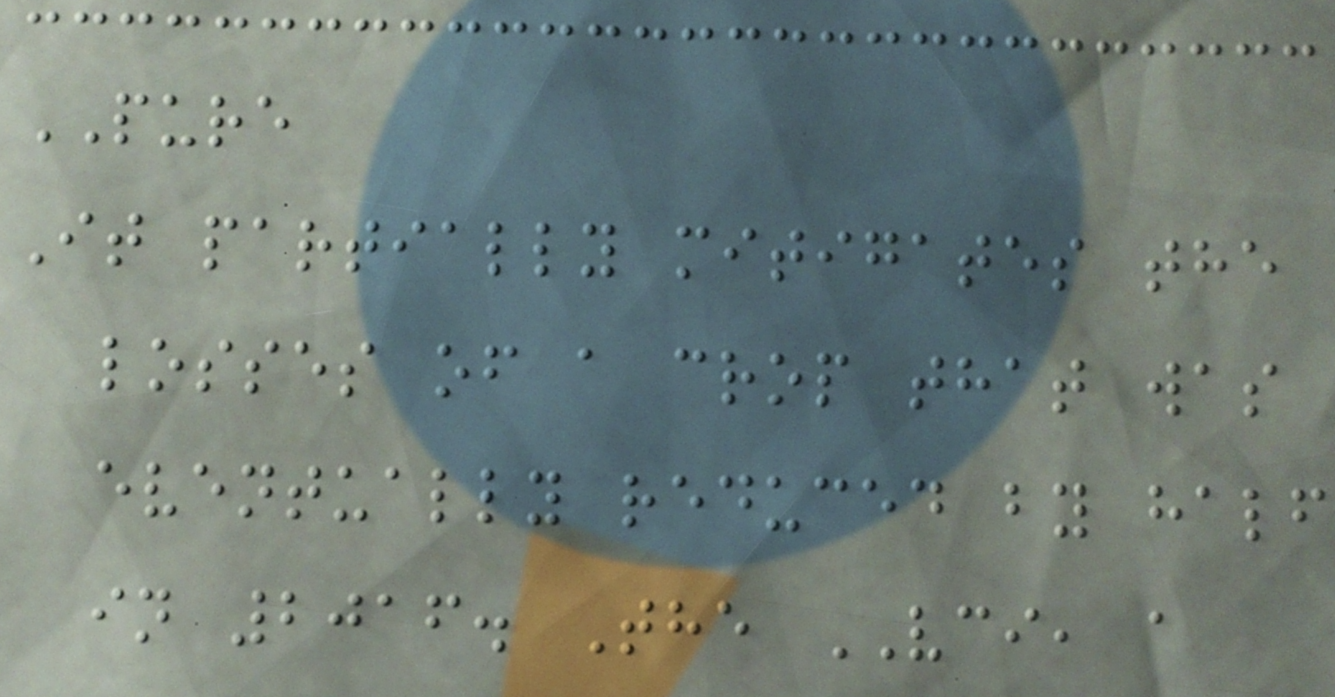PURE
It partially mitigates the
losses of a crop that was
eventually reduced by half
in 2016. The VCI, a
